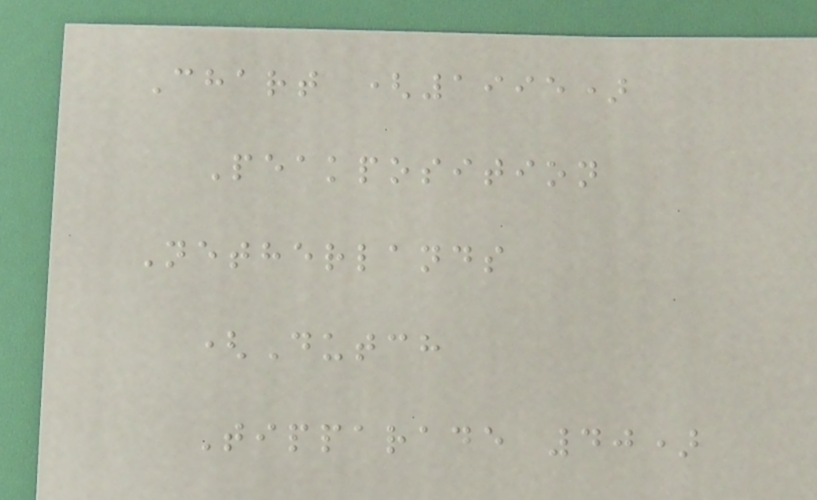Chart (1995)
Peakposition
Netherlands
(Dutch
Tipparade 40)
